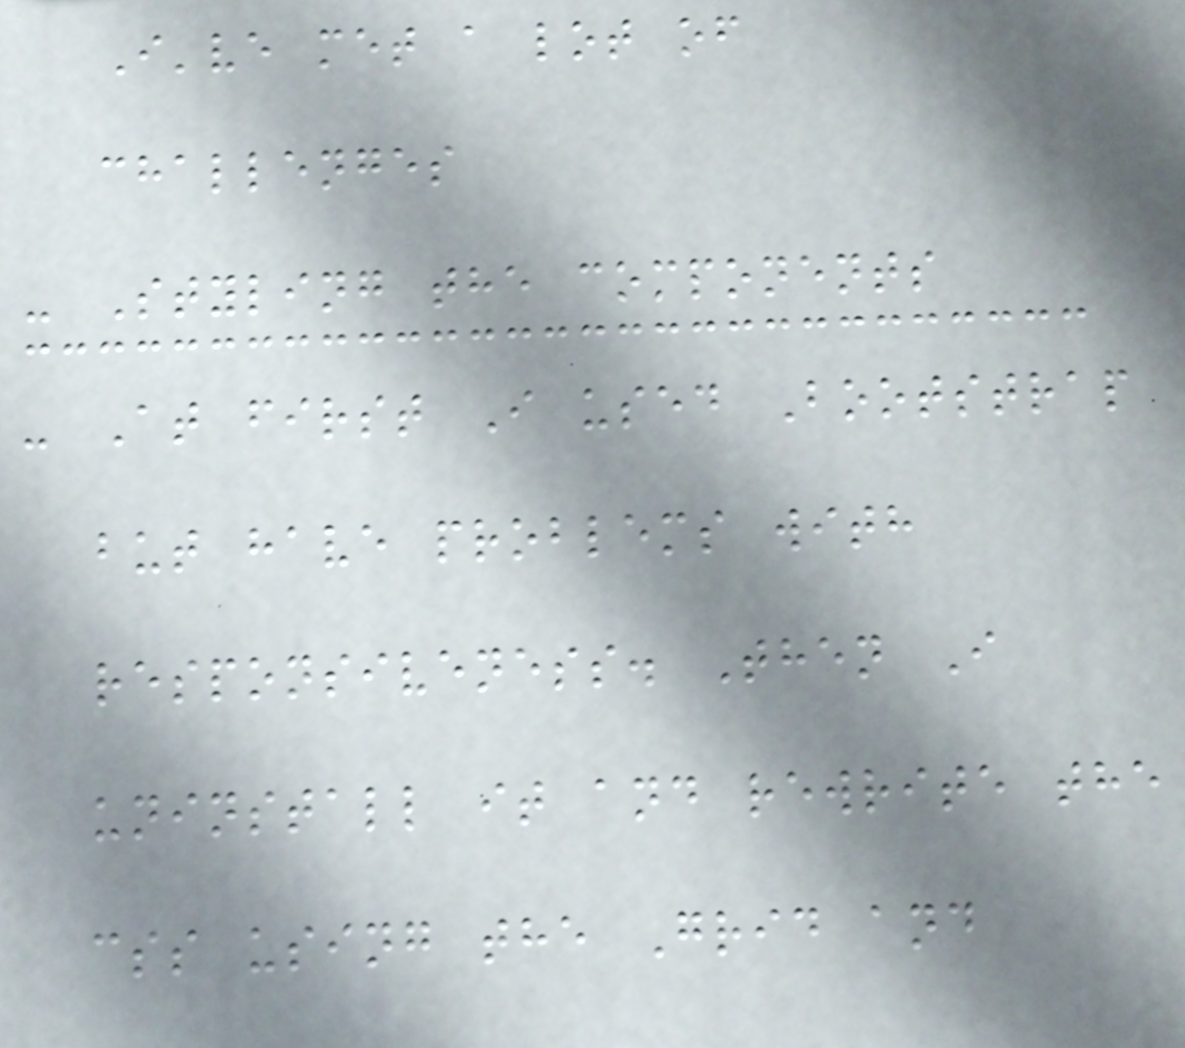I've met a lot of
challenges
- Styling the components
- At first I used Bootstrap
but have problems with
responsiveness. Then I
uninstall it and rewrite the
css using the Grid and
